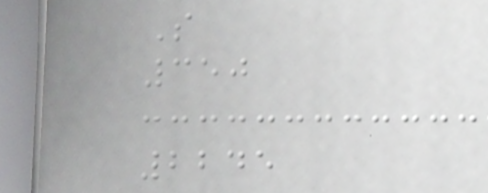S
350
2245
